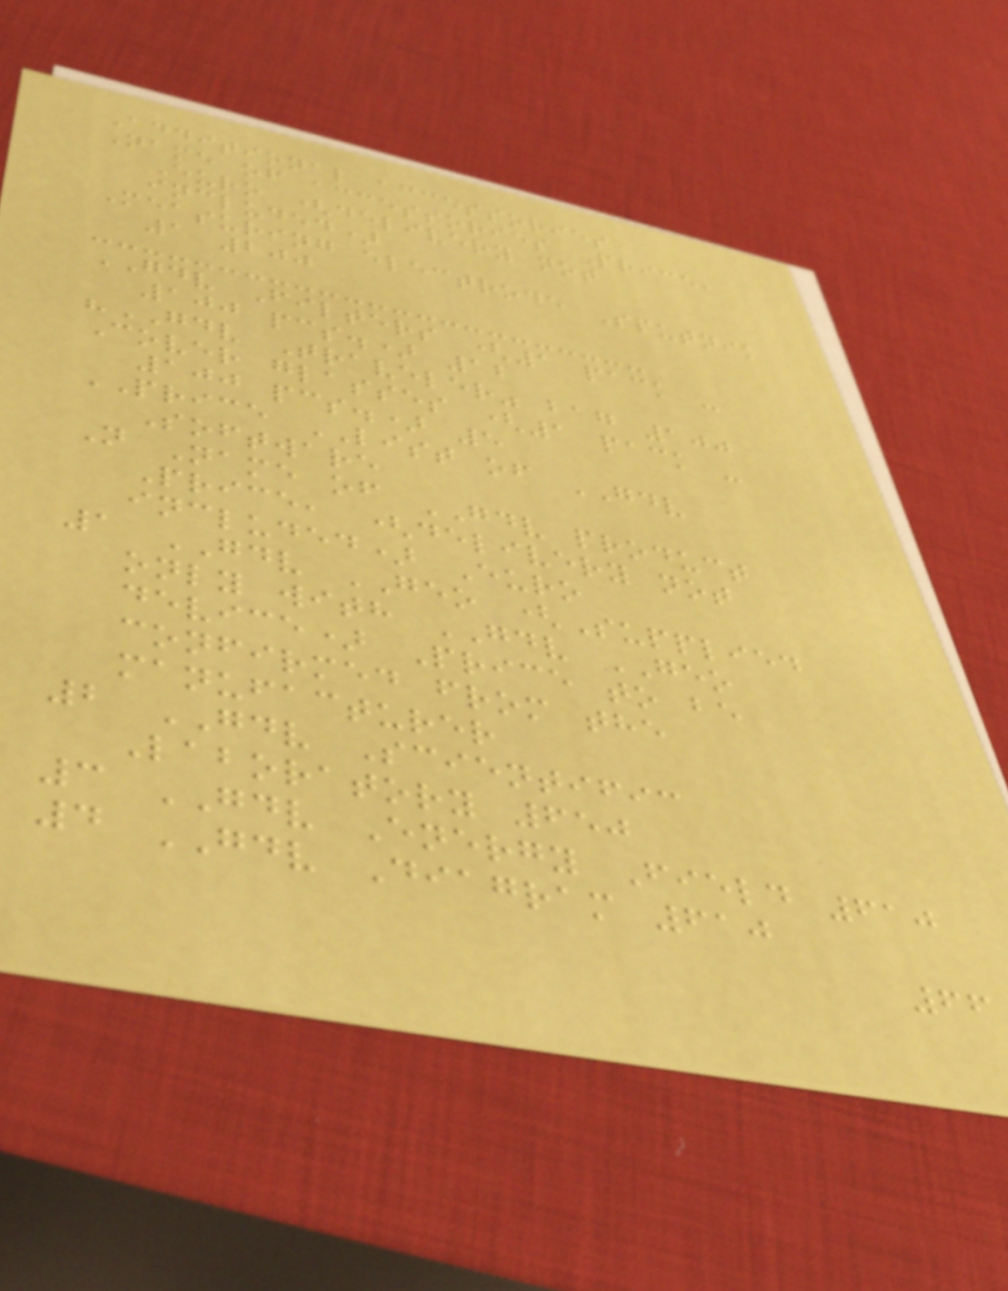Additional accessories
Name of accessories Price,
Euro (delivery not
included)
Measuring electrode Sputnik
1 200
GDV Filters (1 pack -
100 pcs.) 12
"GDV Traveler" bag 100
Cover glasses (1 pack -
100 pcs.) 5
PRICE LIST of GDV
Software
N Name of GDV product
Price, (delivery not
included) Euro
1 GDV GEO (Supplied
only with GDV GEO
device) Price to be
confirmed from the
manufacturer
2 GDV Scientific
Laboratory 650
3 GDV Energy Field 610
4 GDV Diagram 610
66
